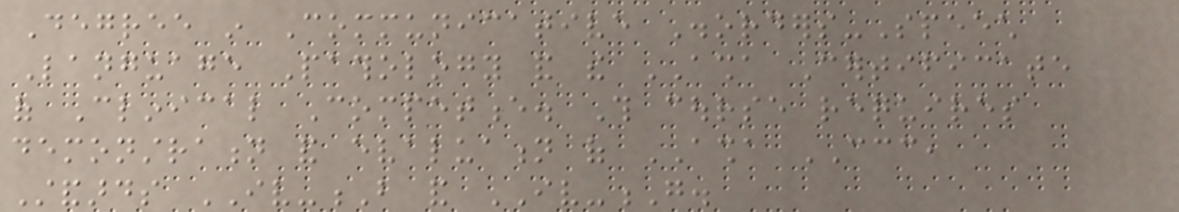Degree in Communicative Disorders-Speech
Language Pathology and the ASHA Certificate
of Clinical Competence. This course requires
demonstration and evaluation of ASHA CCC,
Standards IV-B and IV-G.
